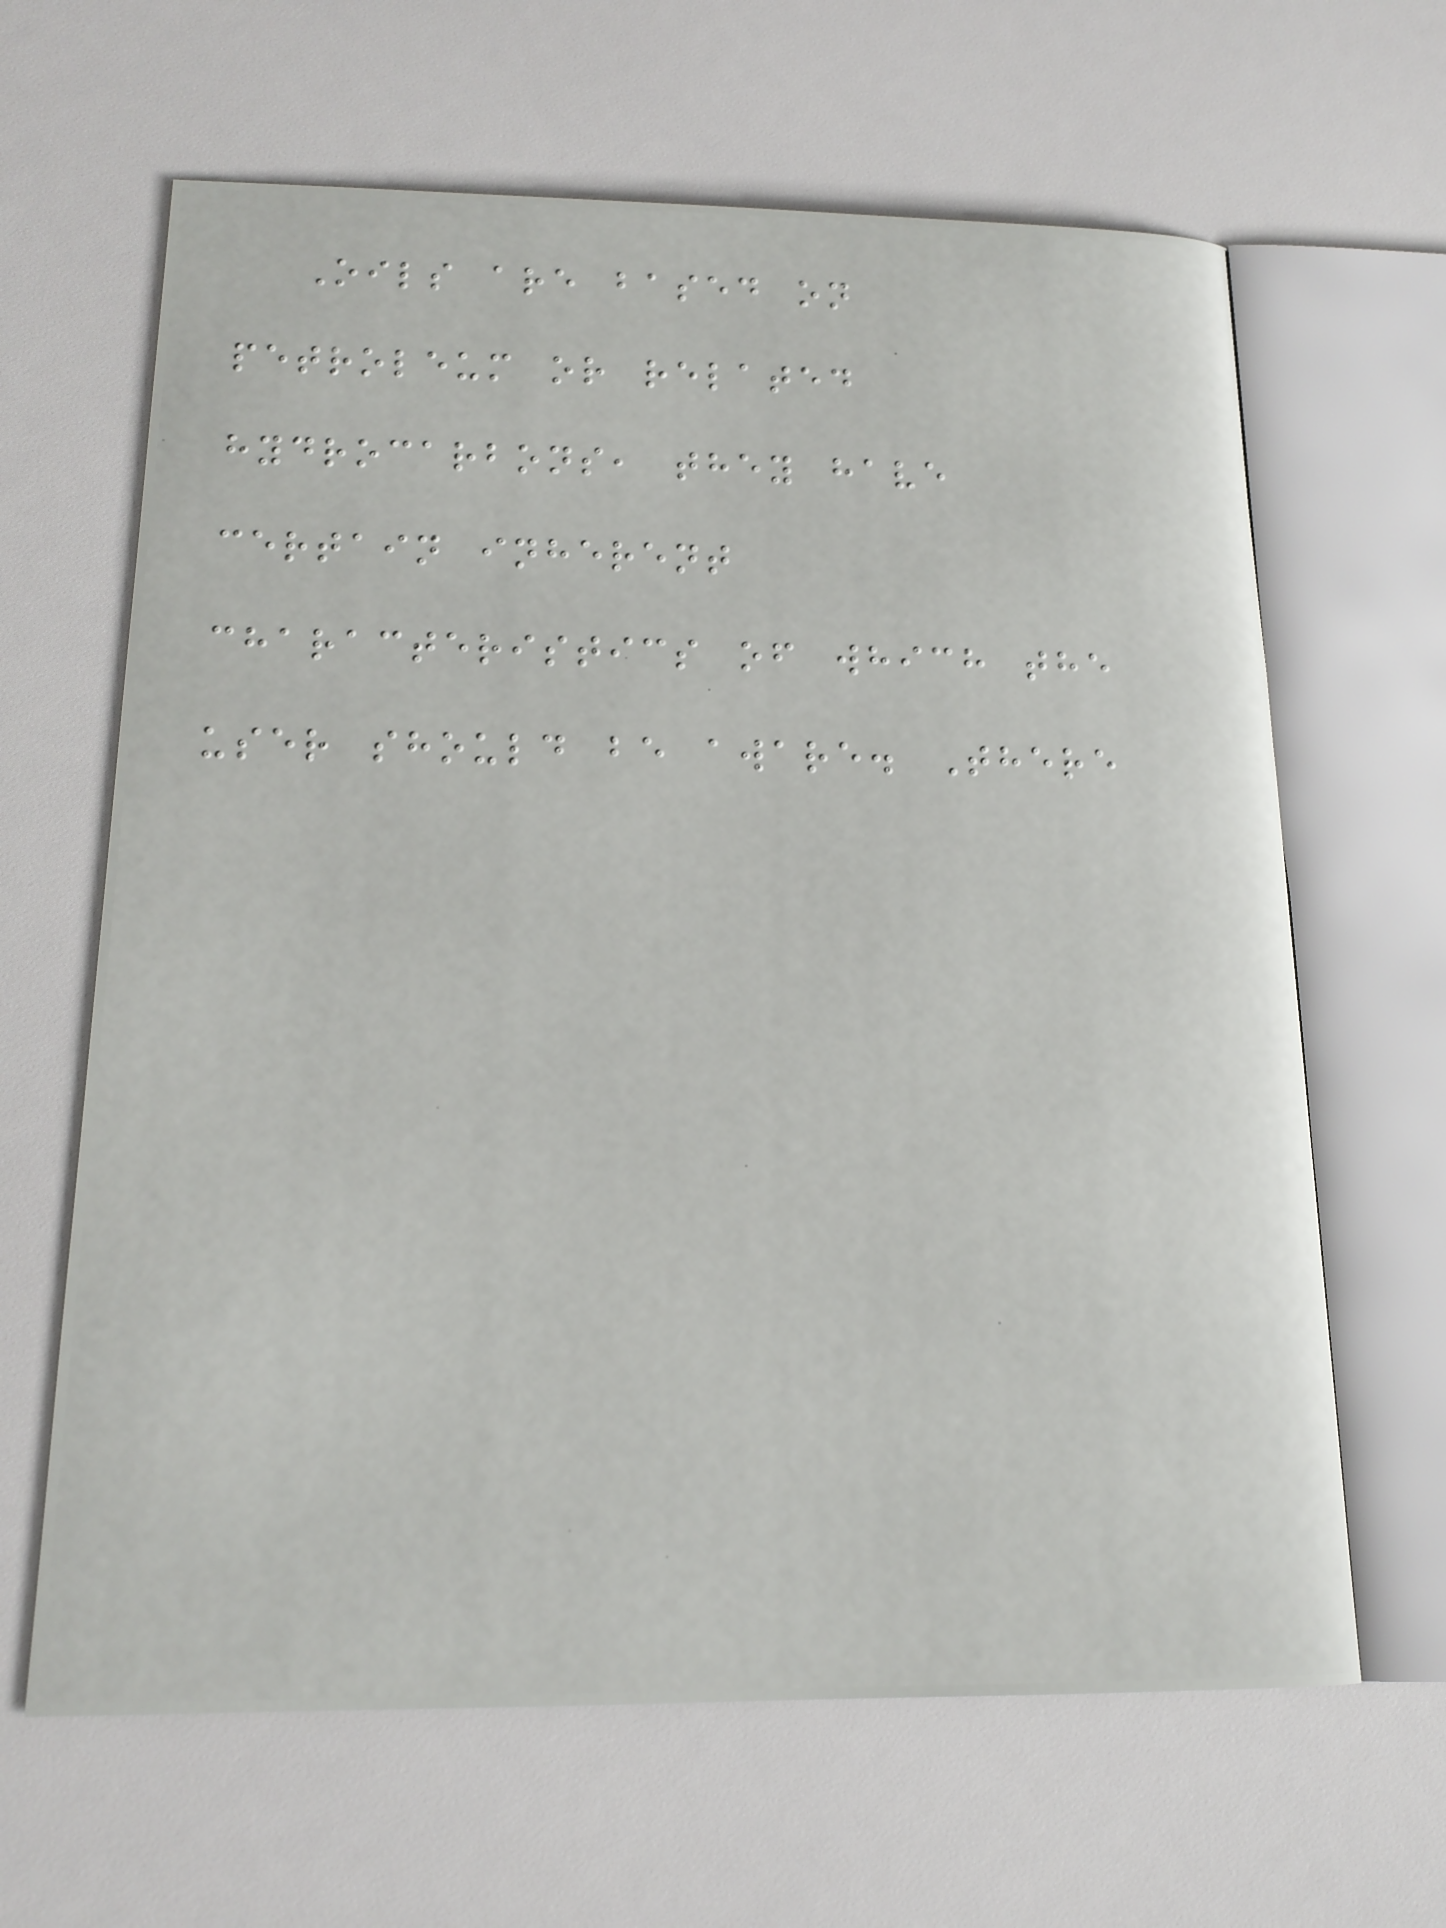Oils are based on
petroleum or related
hydrocarbons, they have
certain inherent
characteristics of which the
user should be aware. There
